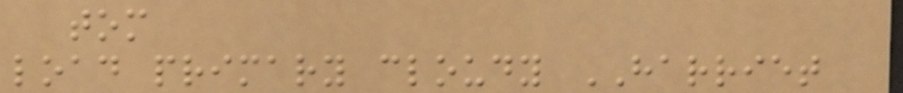tom
load primary cloudy HARRIET
